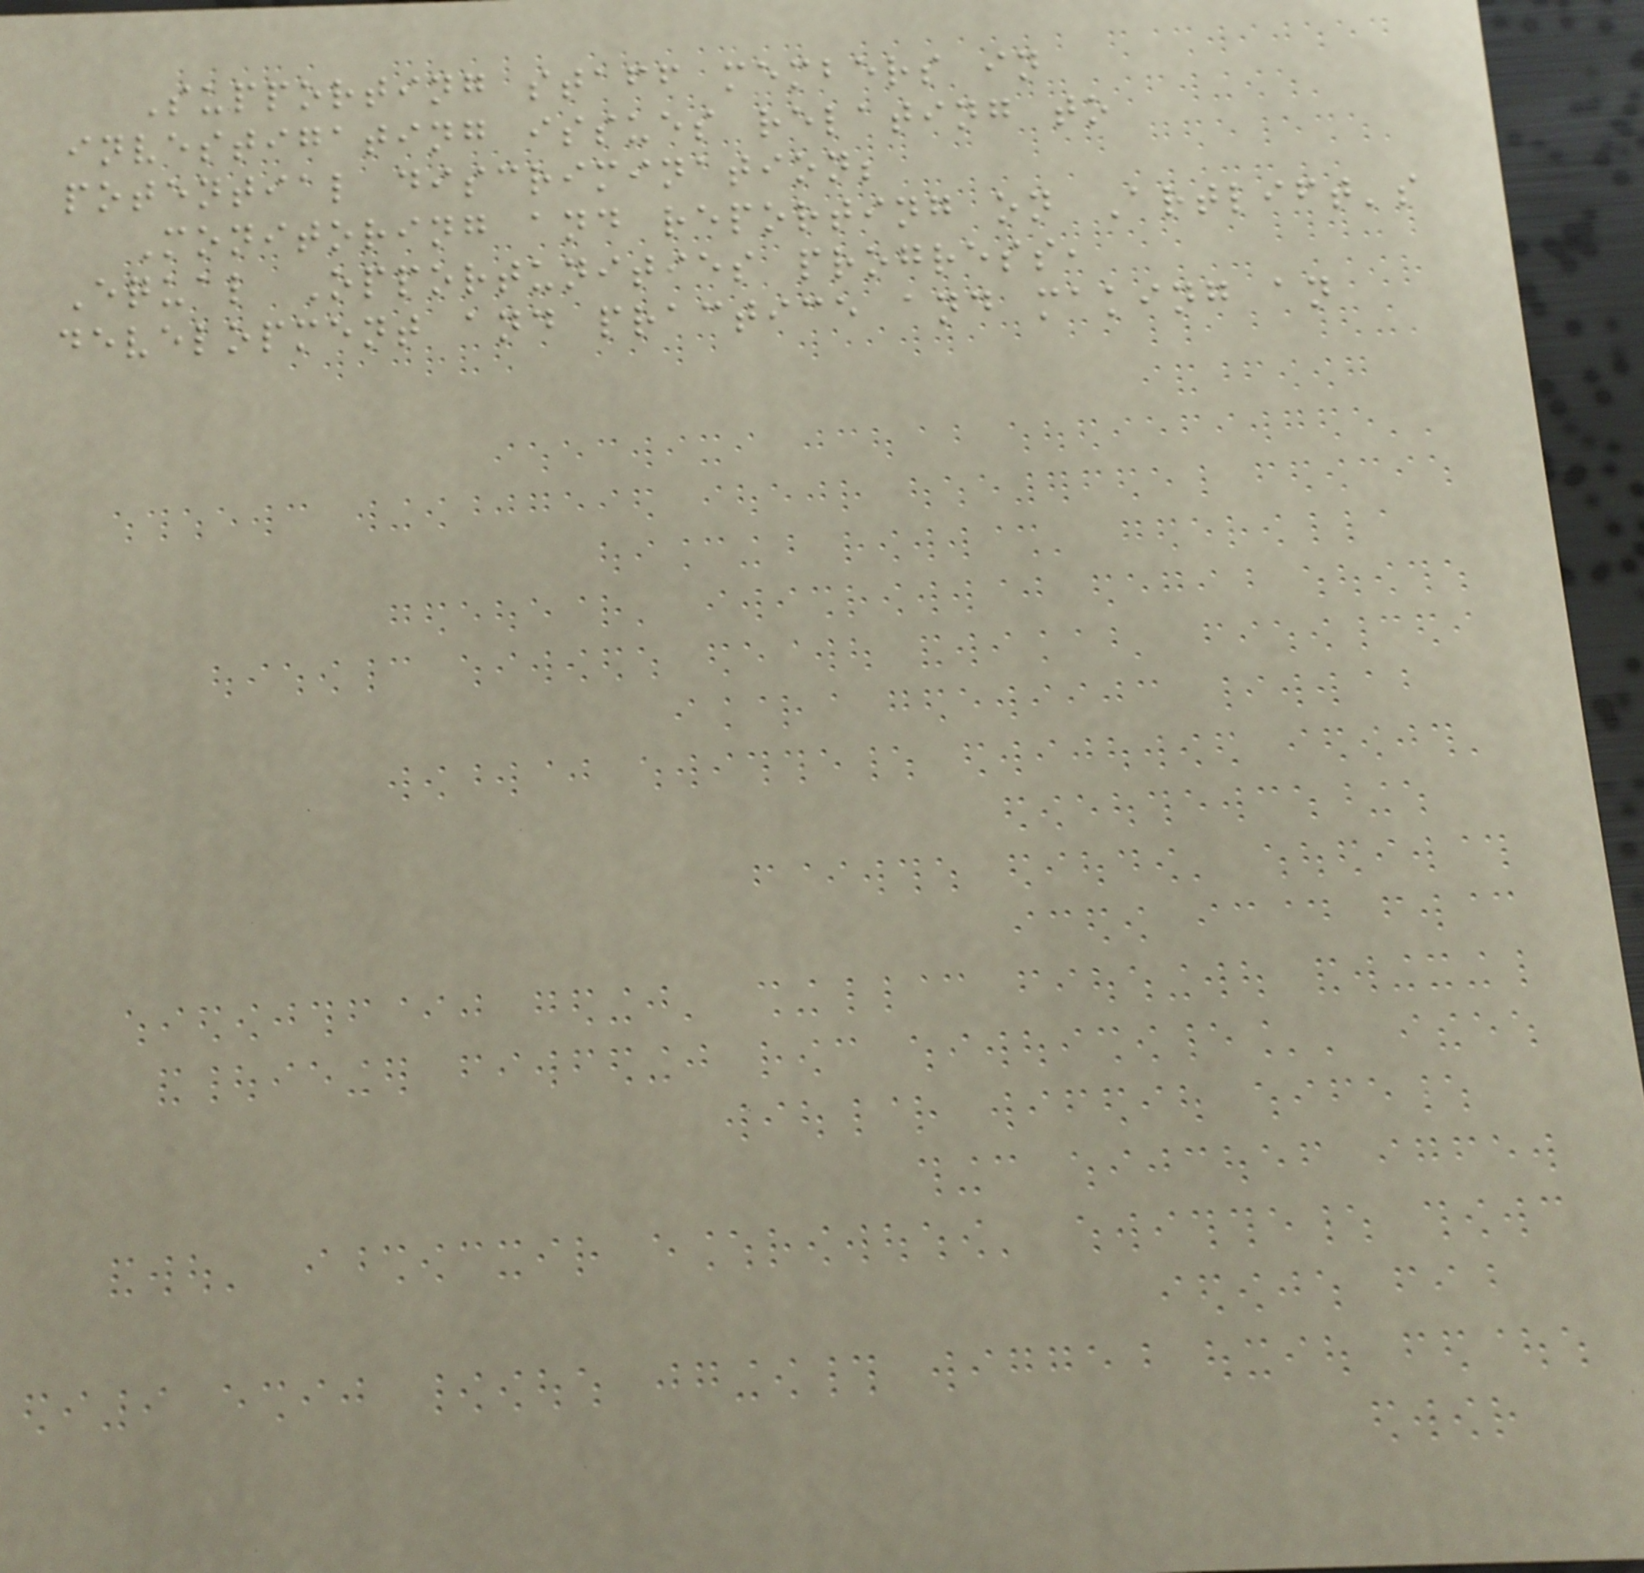Supporting staff members in
investigating issues relating to
potential discrimination;
Monitoring and reporting on Artlift's
Equal Opportunities progress,
development and practice and making an
